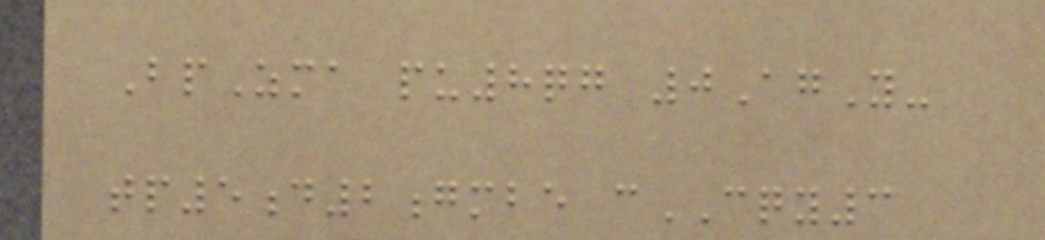BpZma pu8qg 0AgY-
tp5d2gmbe cCQY3
